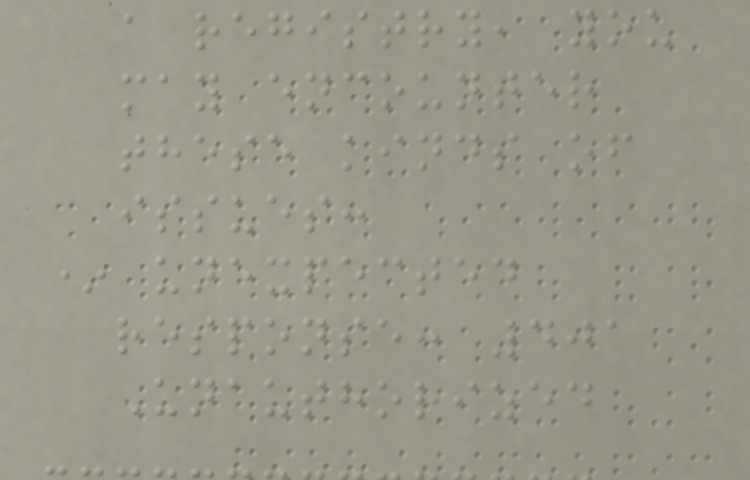a registry, you
may encounter
these kinds of
issues:
* unexpected
response: 401
Unauthorized
